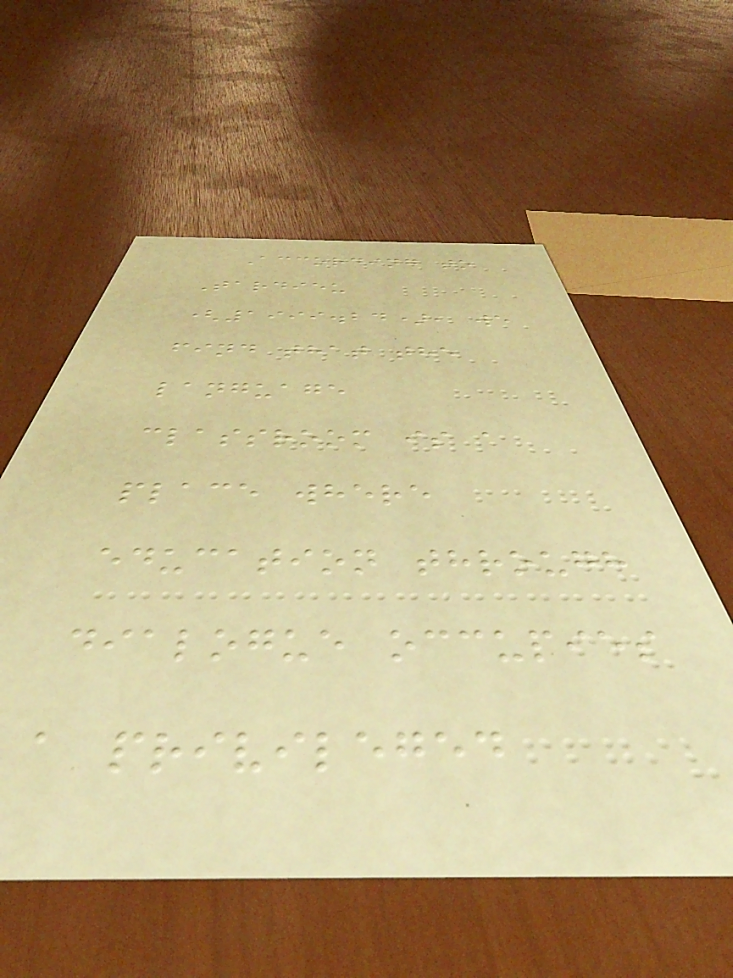According to
Tardieu
(1999.24), we
find that the
language
classroom is a
place where
education through
dialogue occupies
a privileged
